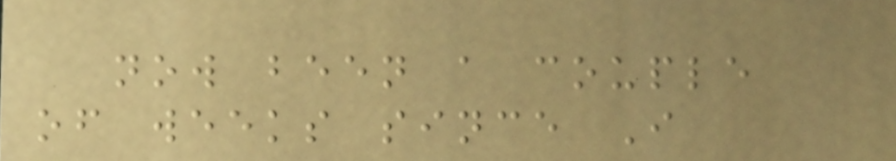now been a couple
of weeks since I
